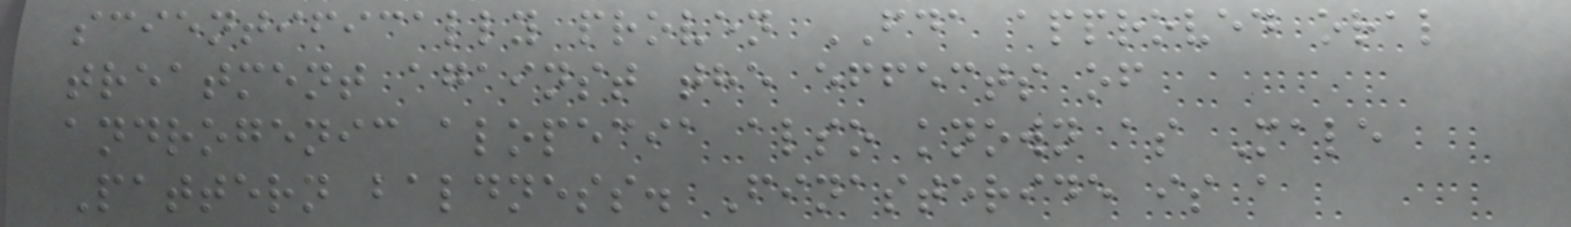scientifically proven FDA approved oral
treatment against the effects of
androgenic alopecia also known as Male
Pattern baldness. Finasteride is a
